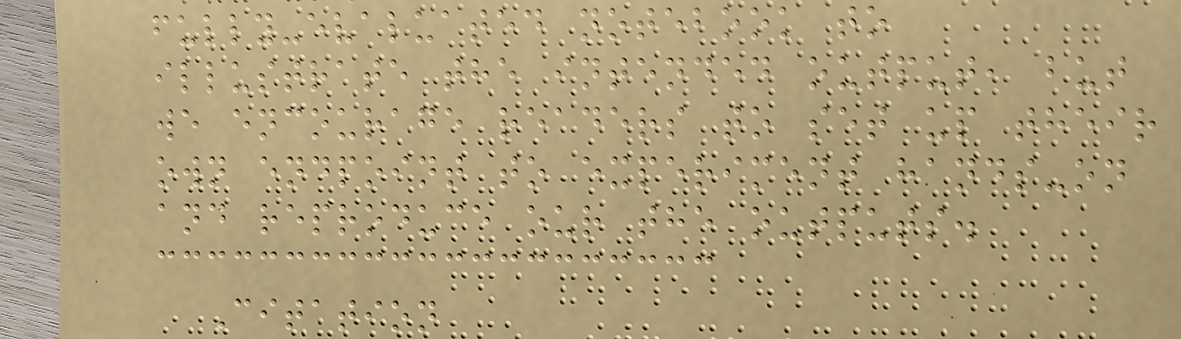fully-evaluated notebook to
illustrate the intended output, but
we encourage readers to set up their
own endpoint to experiment hands-on
and reproduce our the outputs.
Citation
